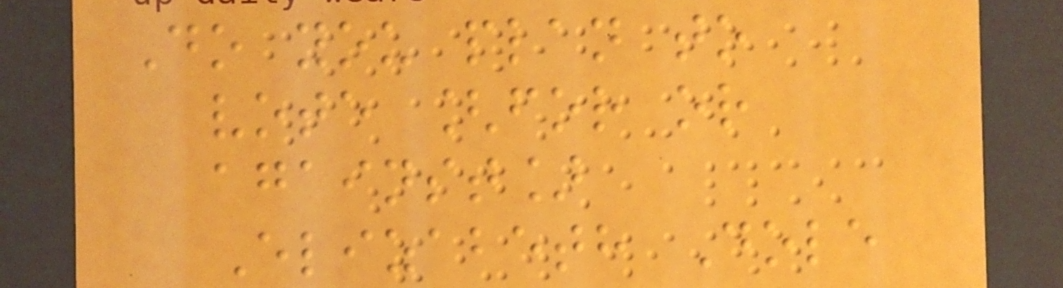Do you plan to
vote [for or
against]
Elizabeth Dole
